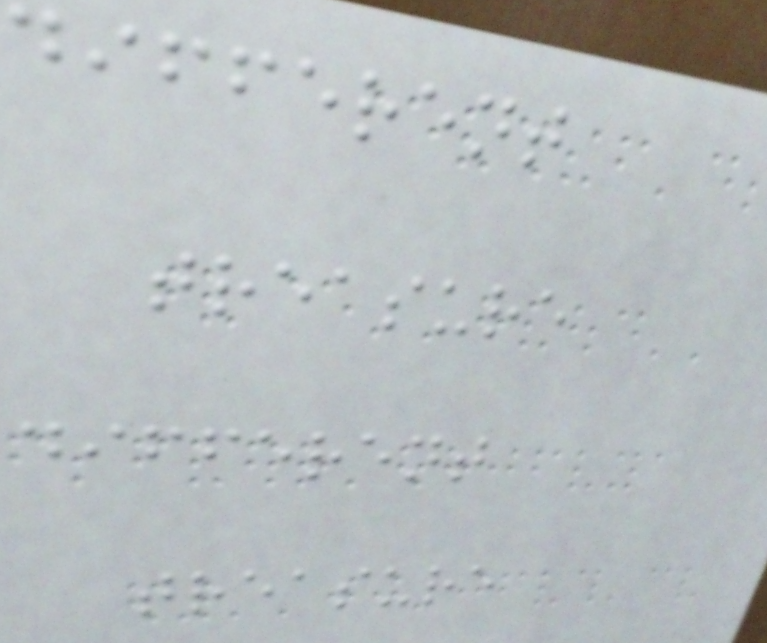different
treasure
different
treasure
